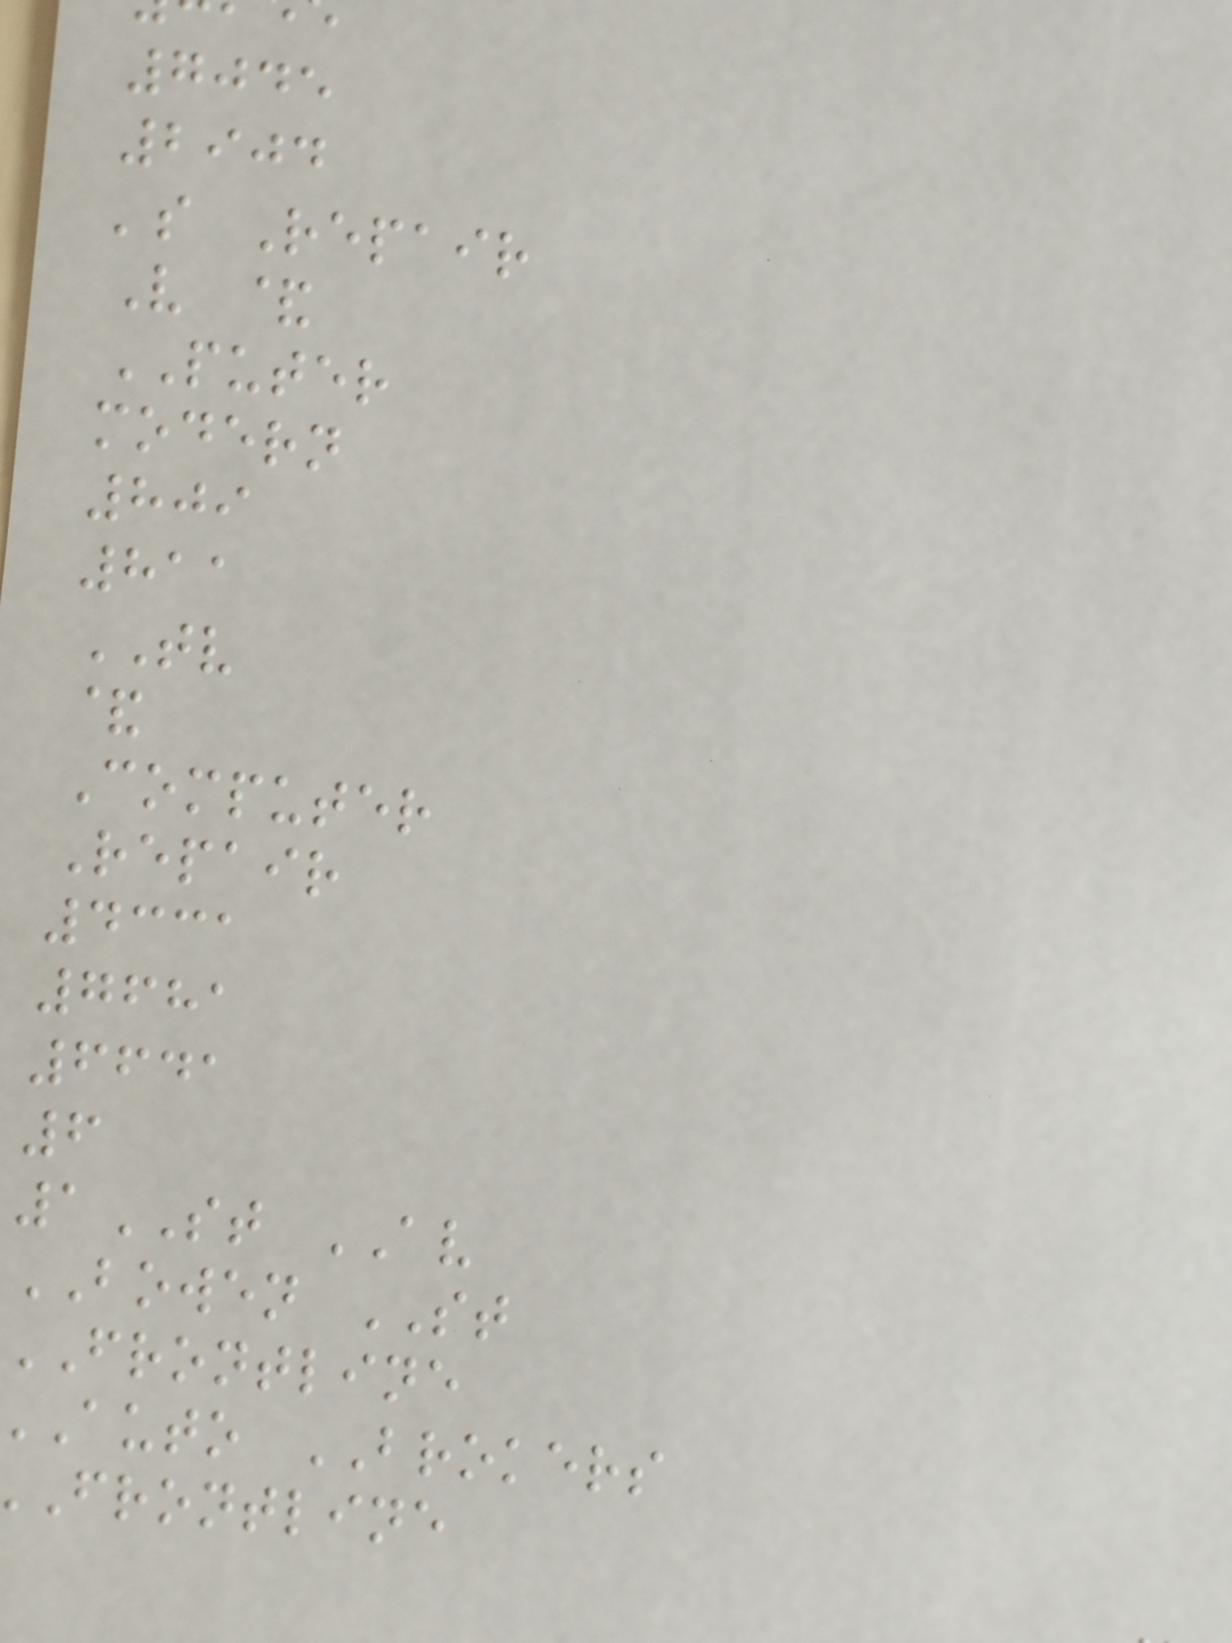7045
2904
's Repair
V &
PUTER
modern
809
811
TV
&
Computer
Repair
4331
7681
6641
6
1ST AV
BOWEN ST
FRONTLINE
auto BROKERS
frontline
